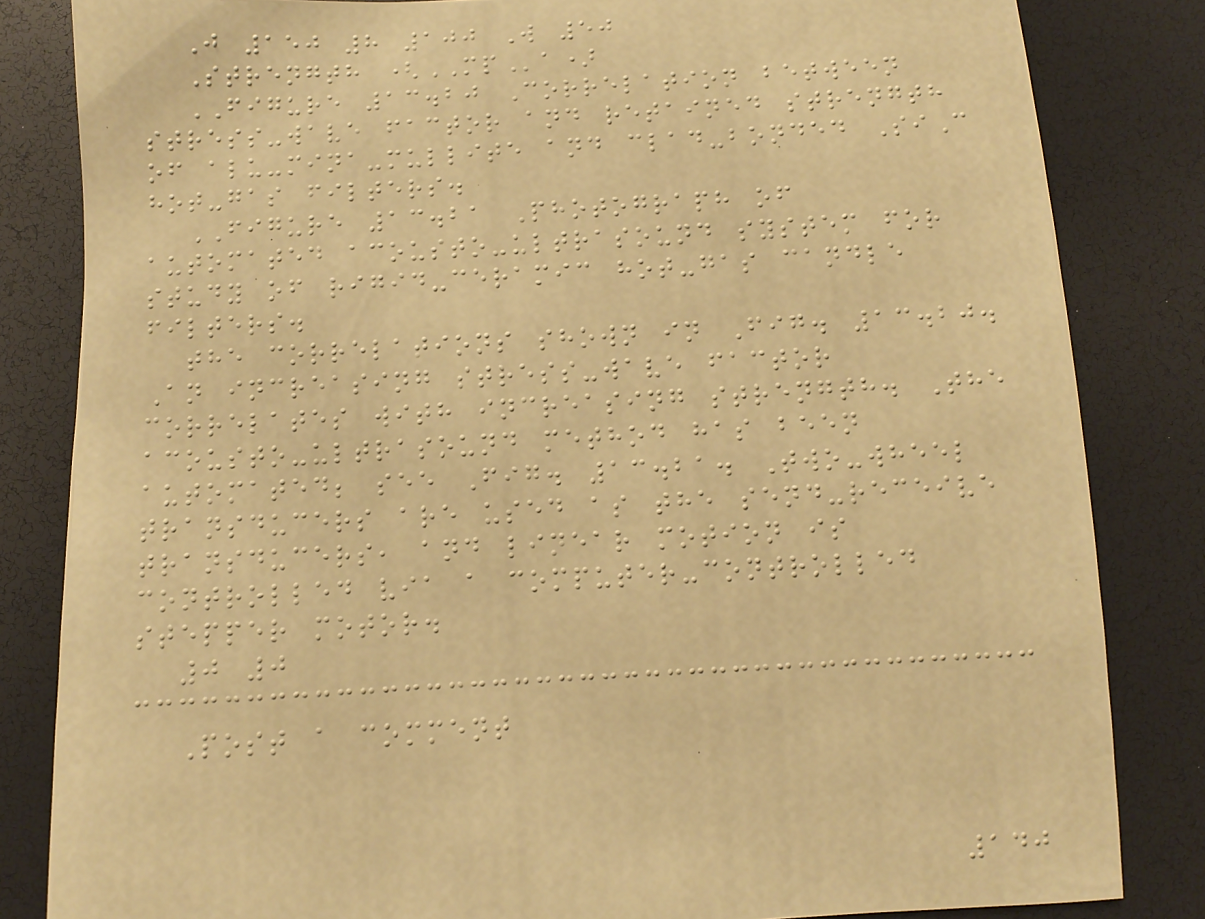J 150 8 100 W 50
Strength (MPa)
FIGURE 13.20 Correlation between
stress-wave factor and retained strength
of alu-mina-mullite and clad-bonded SiC
hot-gas filters.
FIGURE 13.21 Photograph of
automated acousto-ultrasound system for
study of rigid-ceramic hot-gas candle
filters.
the correlations shown in Fig. 13.20.
An increasing stress-wave factor
correlates with increasing strength. The
acousto-ultrasound method has been
automated; see Fig. 13.21. Two-wheel
transducers are used as the send-receive
transducers, and linear motion is
controlled via a computer-controlled
stepper motor.
0 0
Post a comment
140
